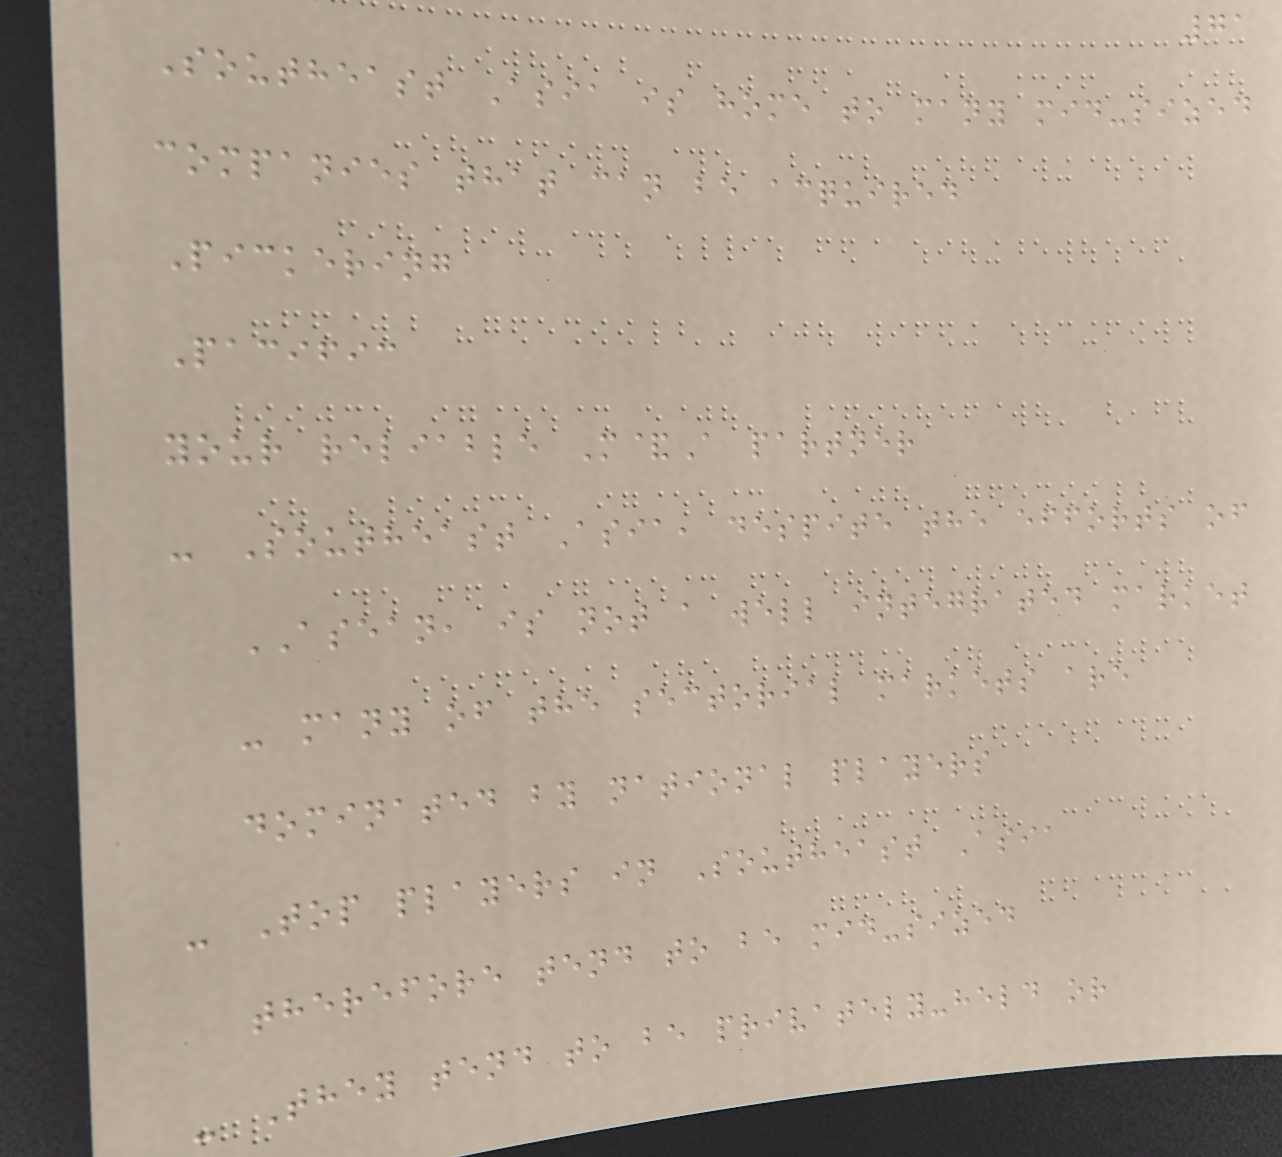71
Southeast Asia is home to many mid-sized
companies that can be acquired
Pickering
Pacific
your reliable M&A partner
- Southeast Asia, despite the efforts of
ASEAN, is not a well integrated market
- many of the sectorial markets are
dominated by national players
- Top players in Southeast Asia
therefore tend to be mid-sized
- They tend to be privately-held or
